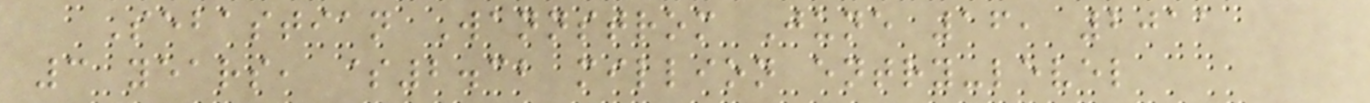Sebastian Wannstrom June 16, 2011
3 years, $2.32 million entry-level
